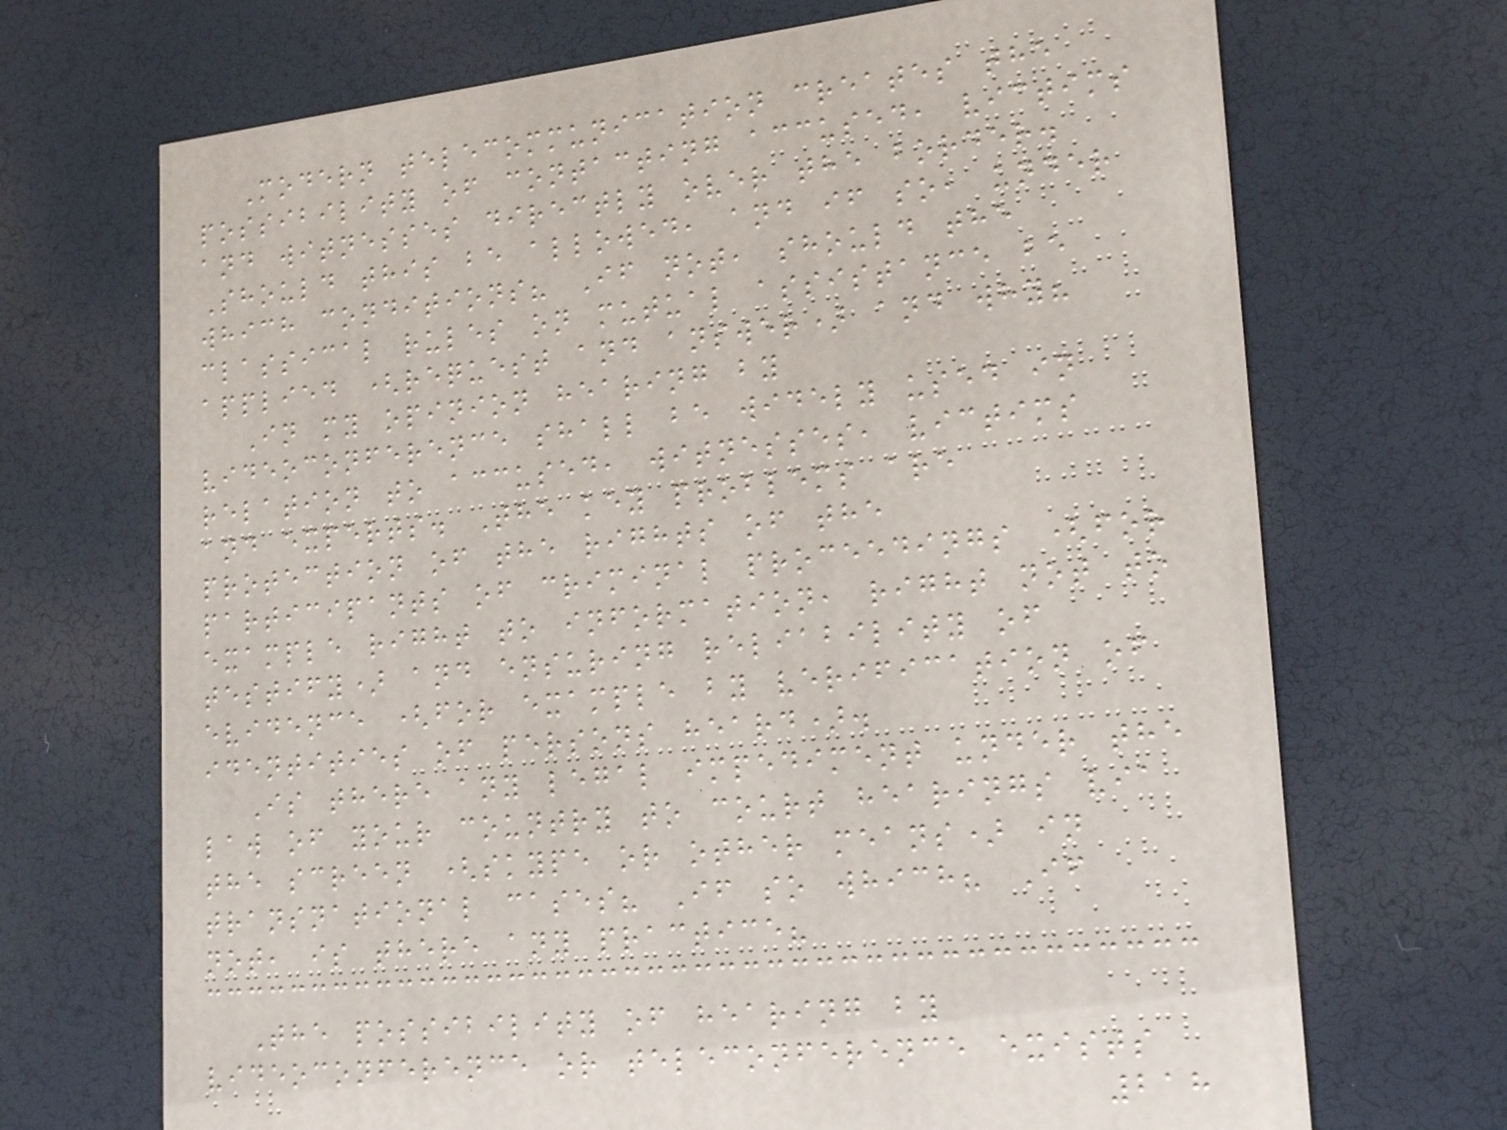Modern telecommunication creates the
possibility of contacting accused, victims
and witnesses directly over the border.
Should this be allowed, and if so, under
which conditions? If not, should the
classical rules on mutual assistance be
applied (request and answer) and why?
In my opinion hearing by
videoconference shall be widely used in
relation to accused, witnesses, victims
and experts. The key problems are
protection of the rights of the
participants of criminal proceedings (for
example right to information, right not to
testify) and ensuring reliability of
evidence (for example by verification of
identities of persons heard).
Is there any legal impediment under the
law of your country to court hearings via
the screen (skype or other means) in
transnational cases? If so which? If
not, is there any practice?
The possibility of hearing by
videoconference or teleconference exists
218
